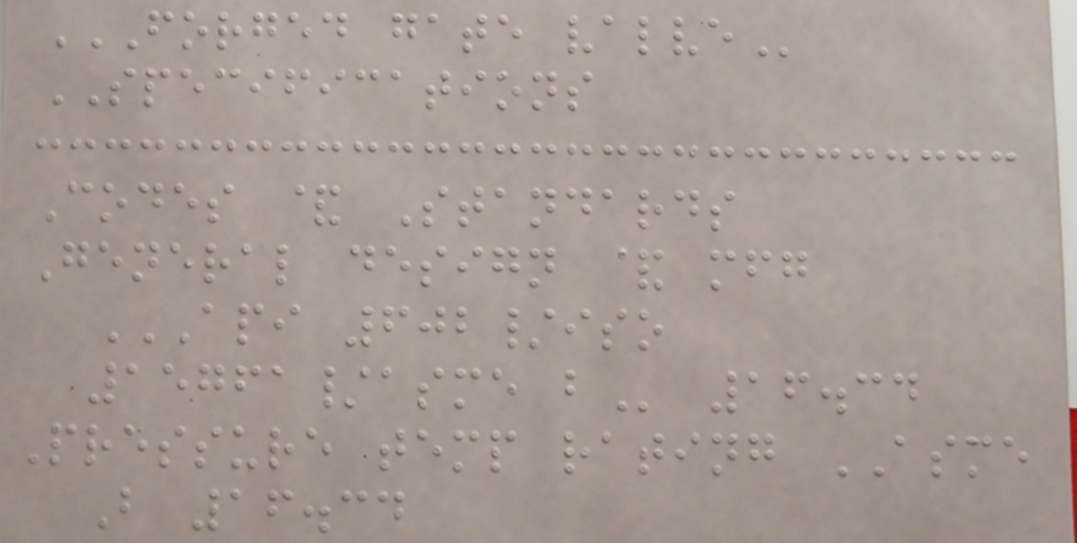FORGED GATE VALVE
SPECIFICATIONS
Codes & Standards
General design & mfg
API 602/ISO
15761/ASME B 16.34
Pressure temp rating ASME
B 16.34
